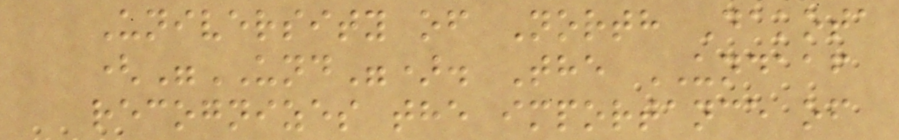University of North Dakota
("UND"). The UNDAAF
recognizes the importance of
